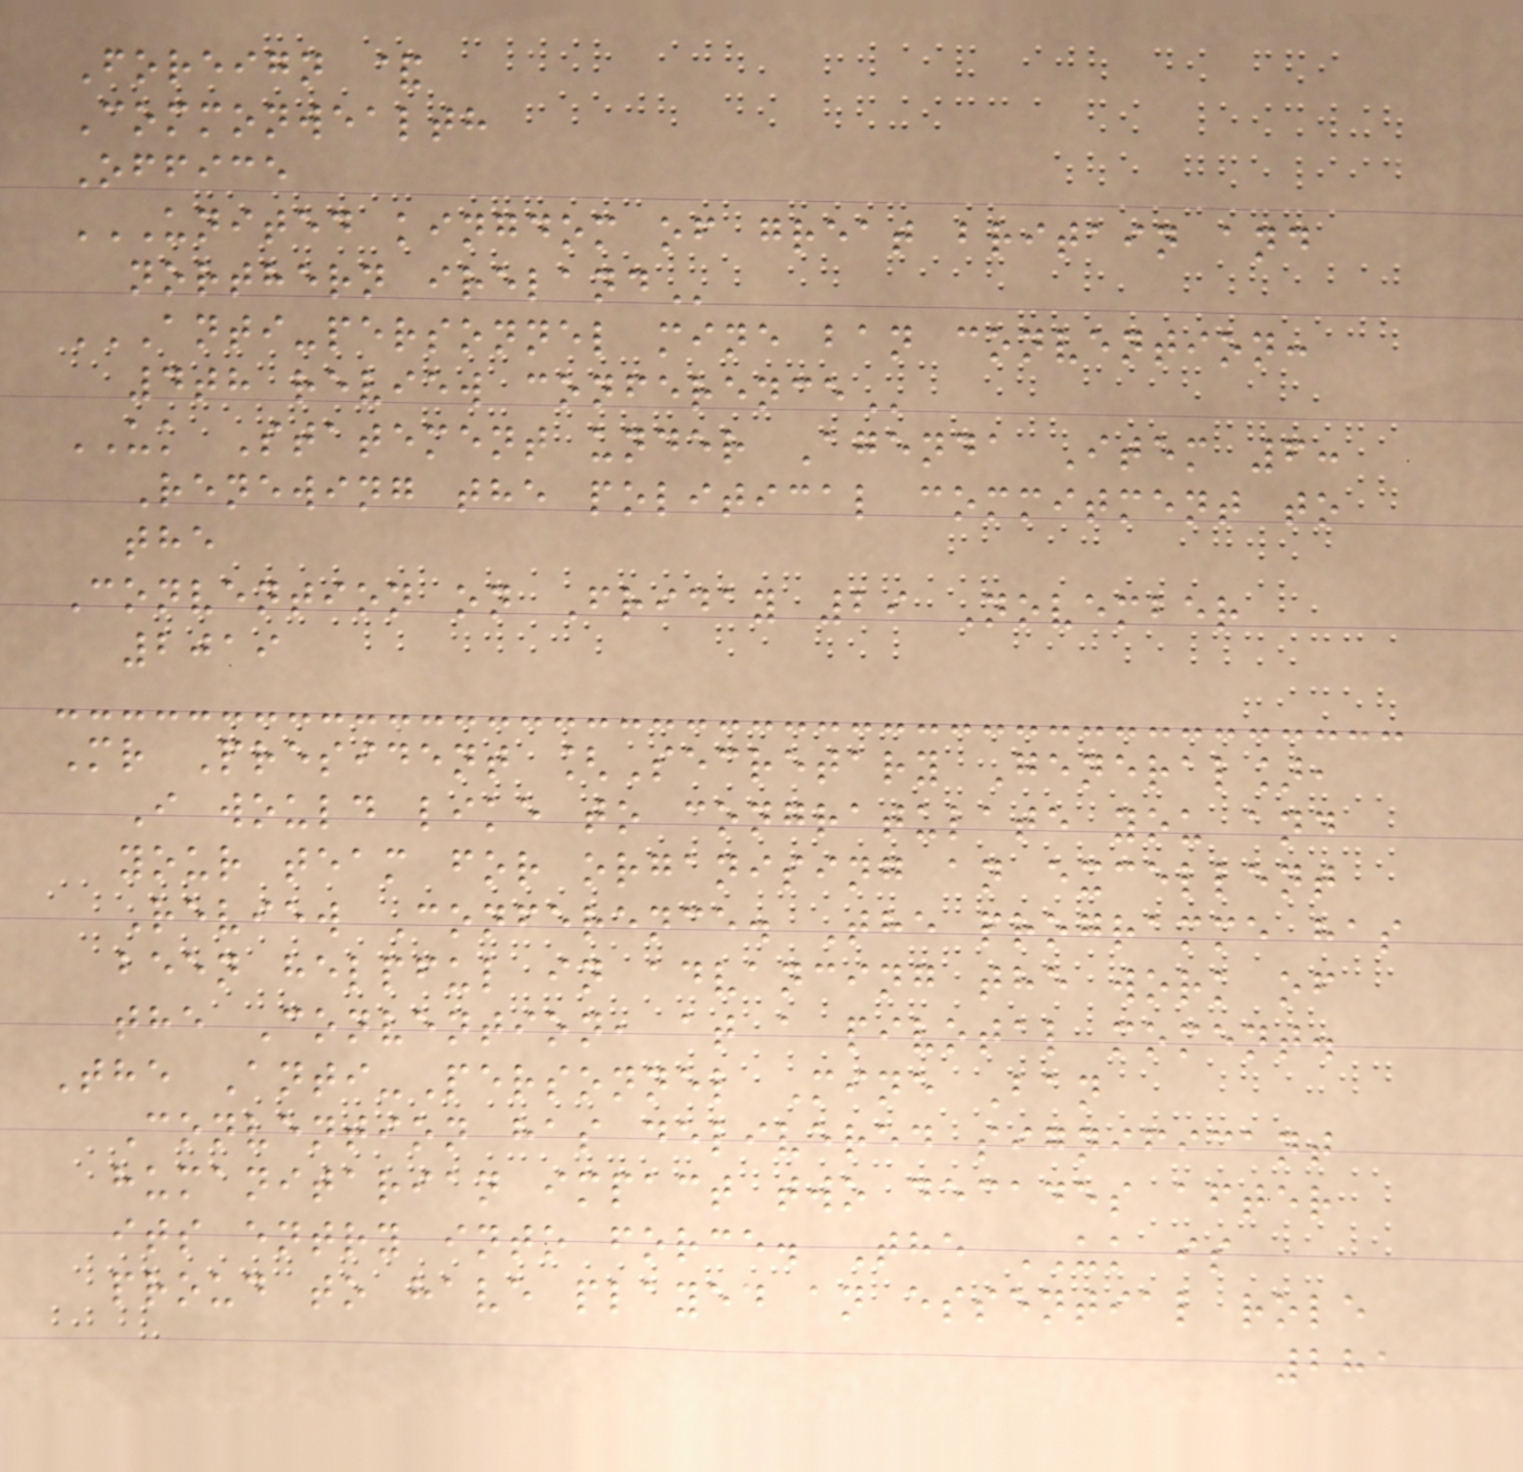Foreign &
Commonwealth
Office
UNITED KINGDOM OF GREAT BRITAIN AND
NORTHERN IRELAND
ANTI-PERSONNEL MINE BAN CONVENTION:
4TH REVIEW CONFERENCE
UK Statement under Agenda Item 6:
Renewing the political commitment to
the
Convention on Friday 29 November
2019
Mr President [Secretary General],
I would like to congratulate you and
your team for organising an excellent
Review Conference. The programme has
been helpful in advancing the work of
the Convention, at a pivotal moment.
The Anti-Personnel Mine Ban
Convention has delivered significant
humanitarian impact two decades after
its entry into force. The UK is
proud to have played an essential role
281
